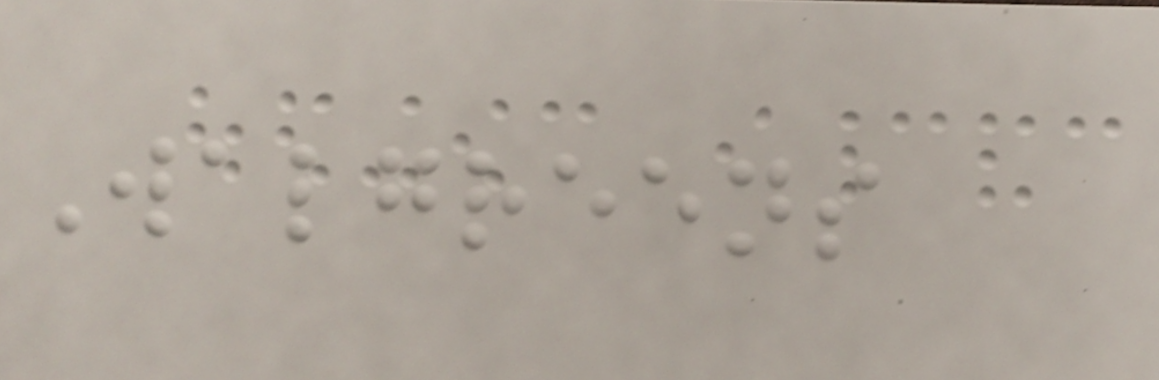Walgreens
